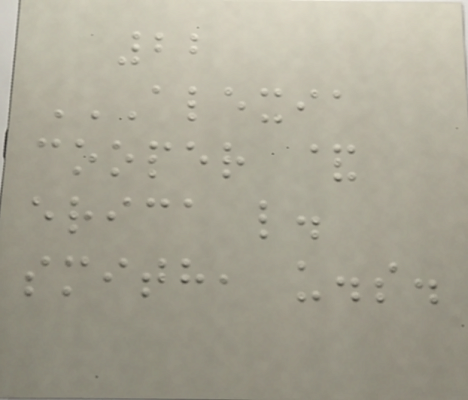22
ALEXIA
COOPER &
ERICA L.
SMITH, U.S.
